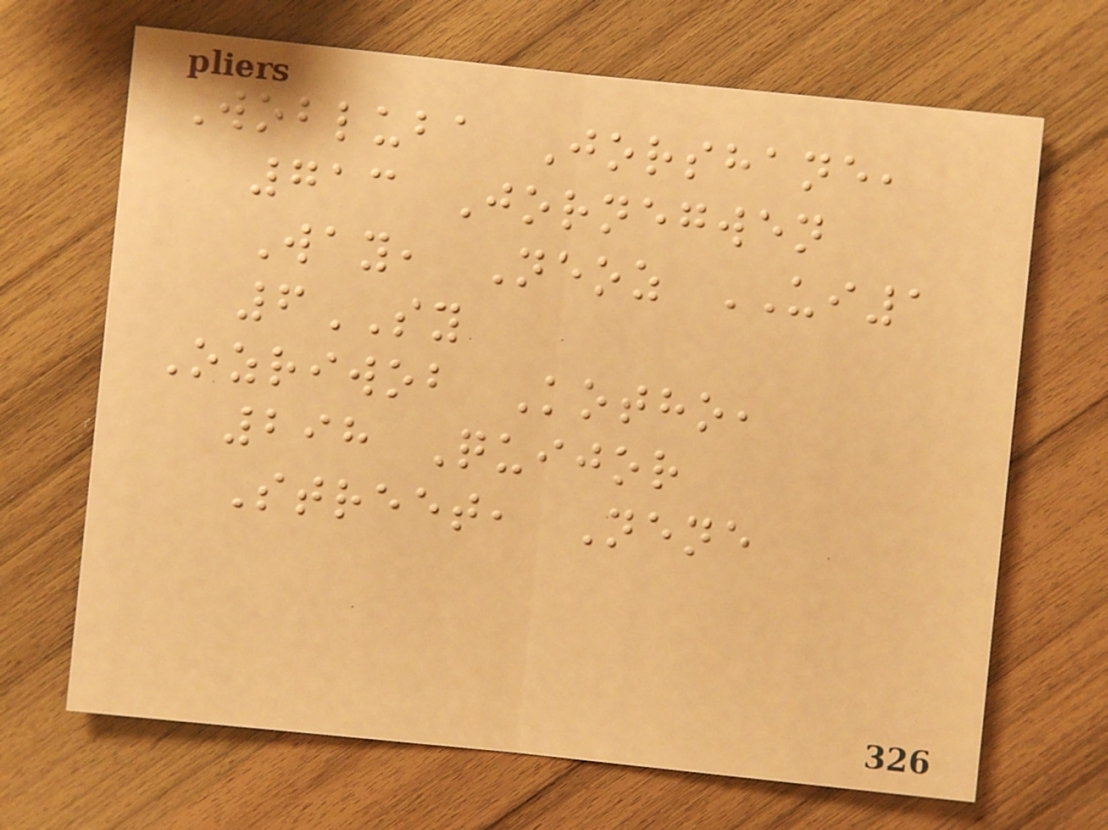Wobluba Jorshane,
713 Jornegwen
Way, Neoz UI1
6SY
Ozriwob Kotho,
298 Quijor
Street, Nene
